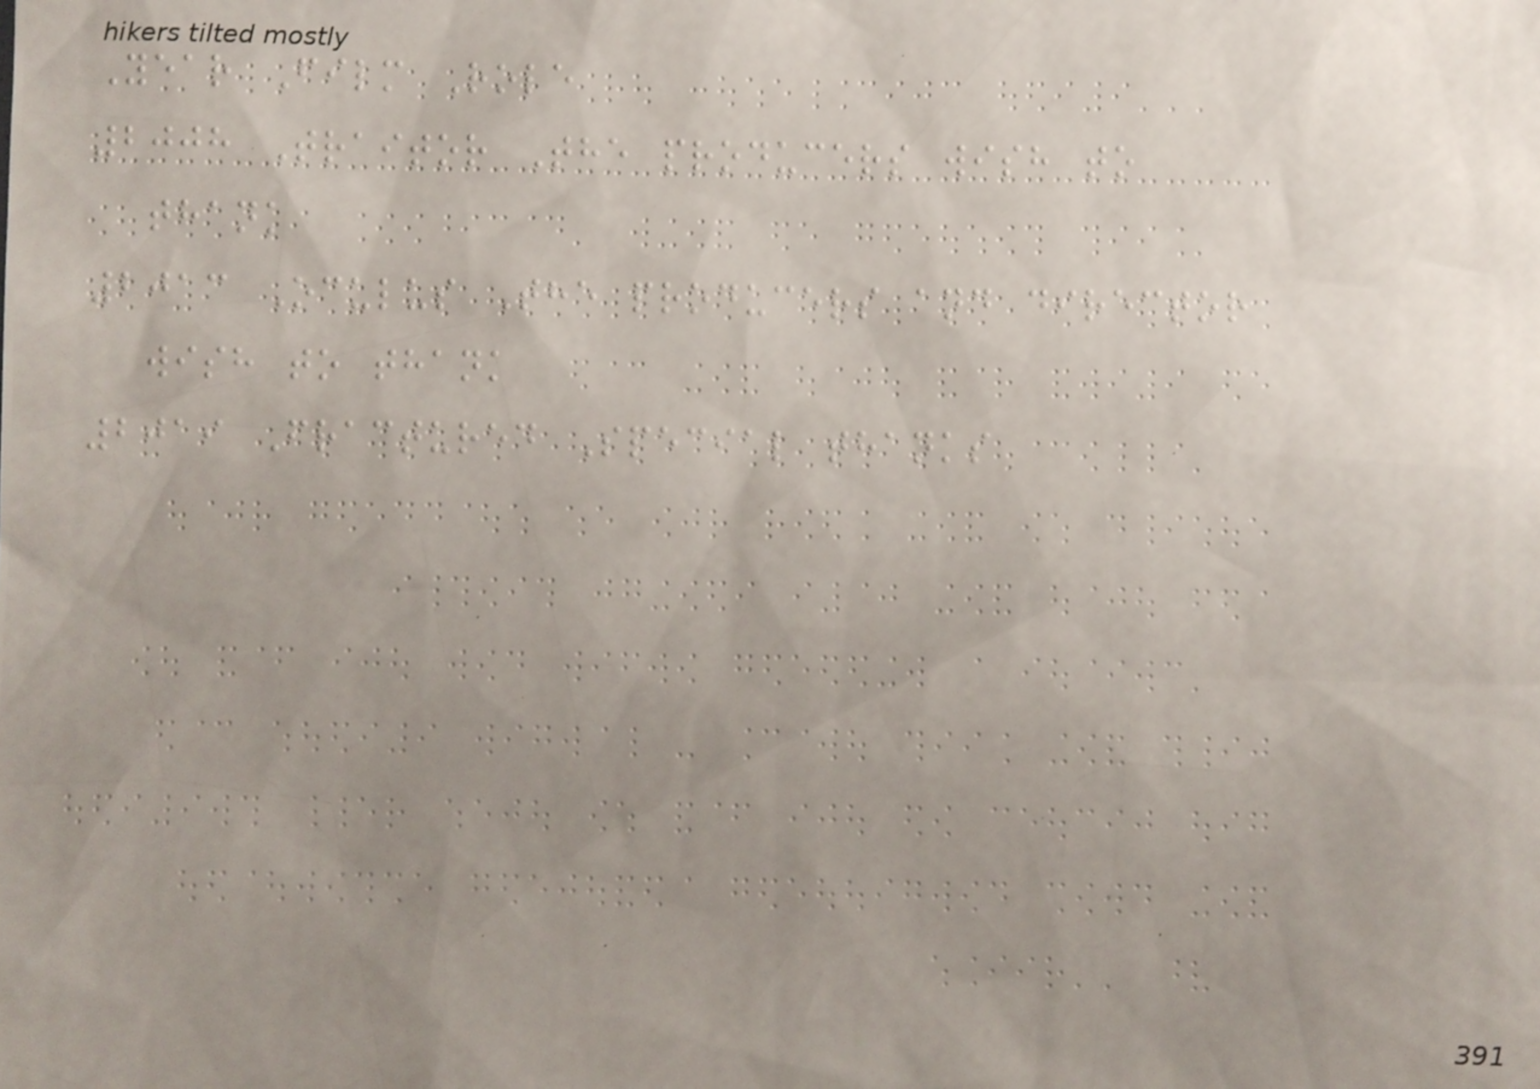Year Film Role
2008 Traitor The producers wish to
thank
2013 Oculus The producers and director
wish to thank
2019 Fractured Special thanks
